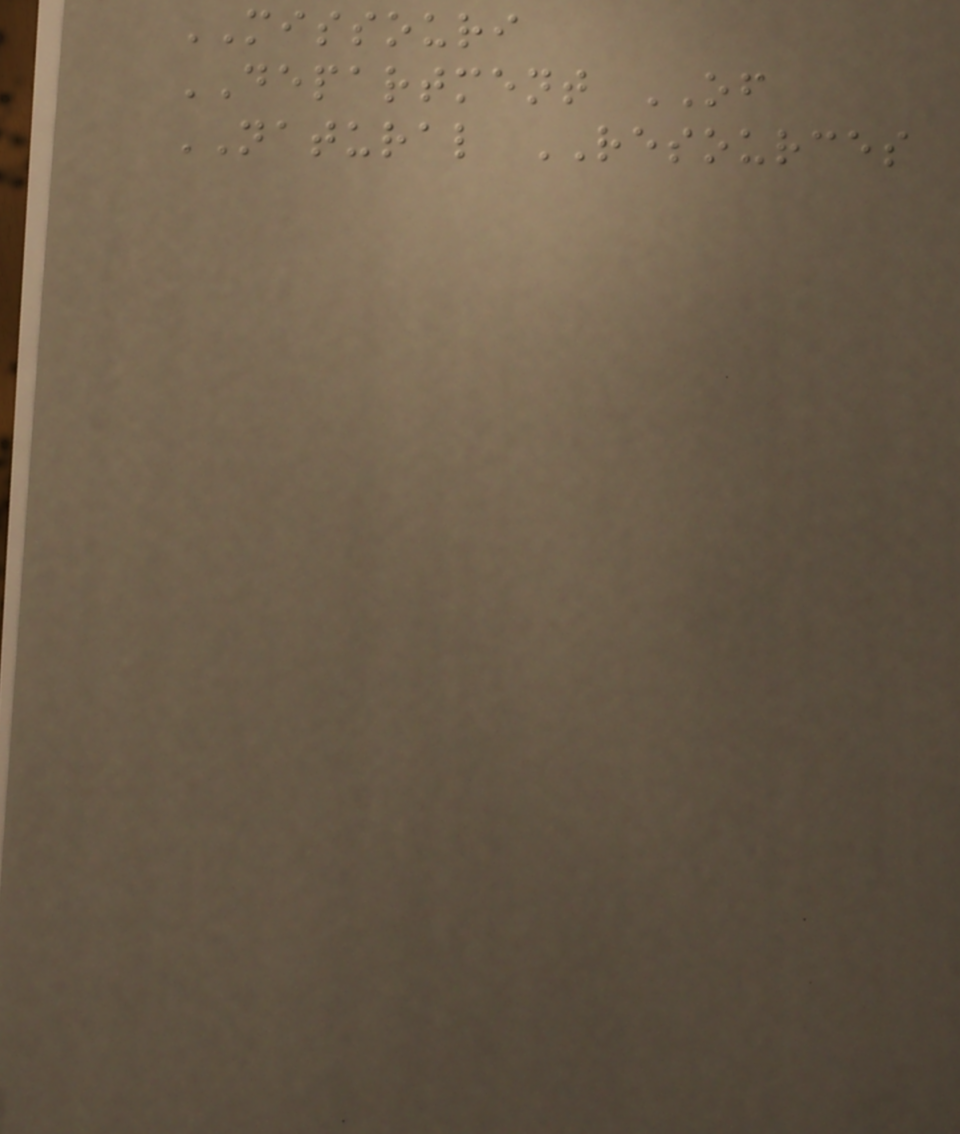MISSOURI
DEPARTMENT OF
NATURAL RESOURCES
